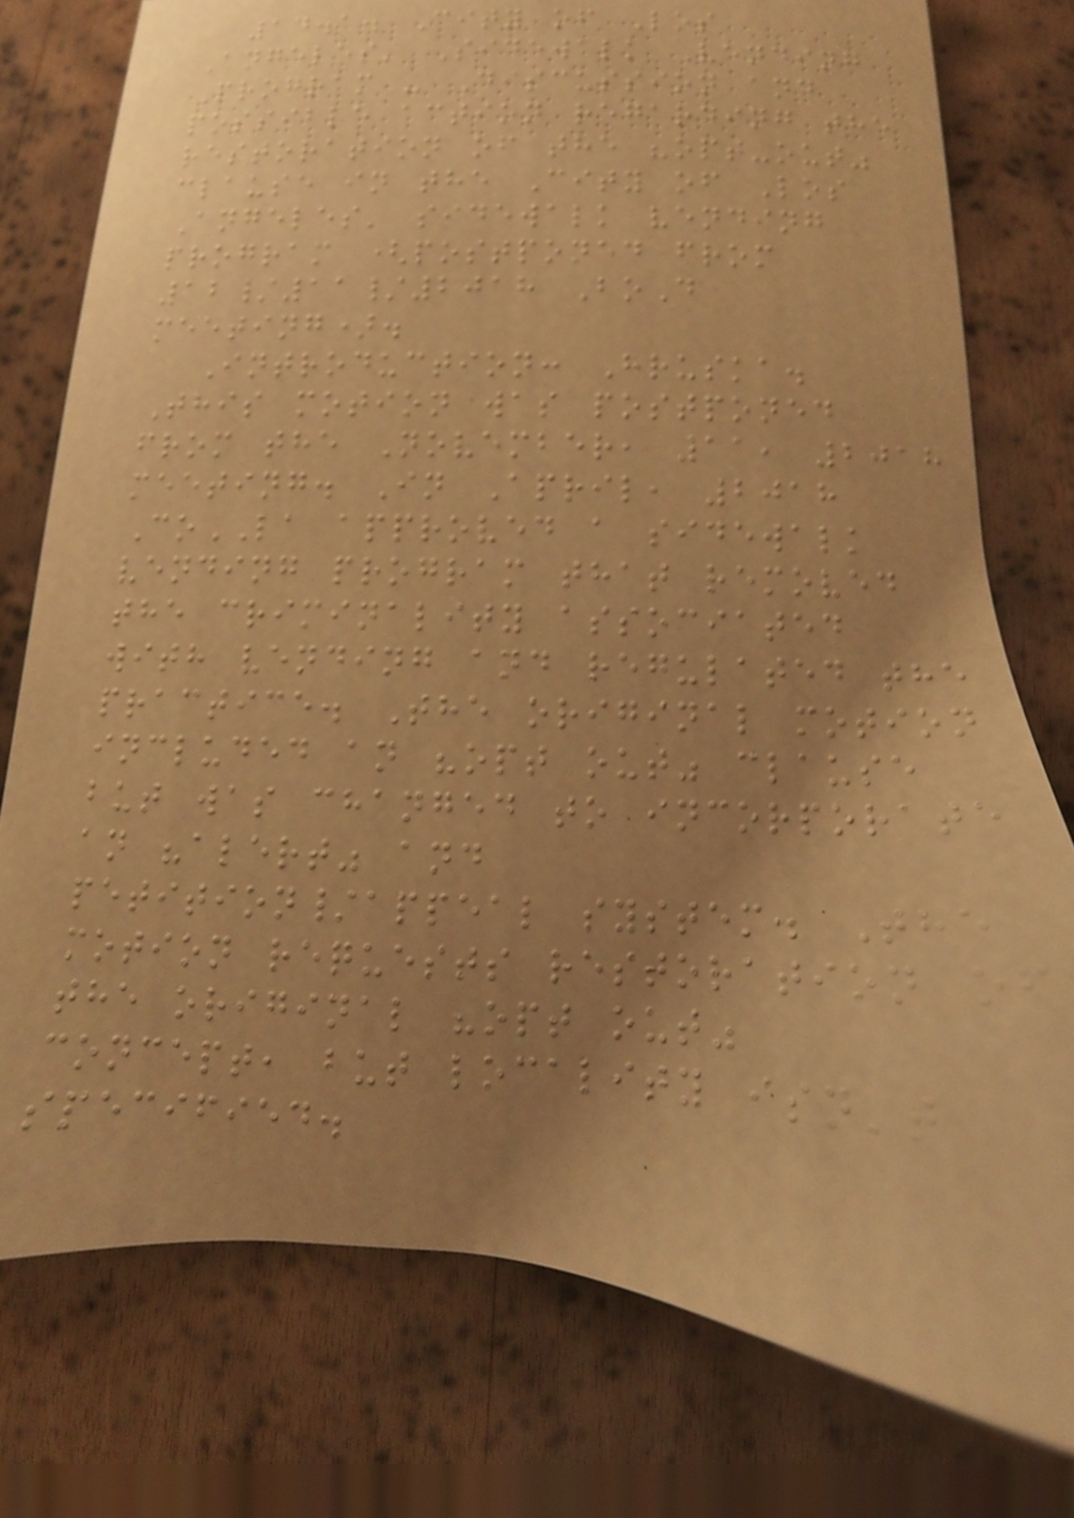14.1. City of Los
Angeles' Sidewalk Vending
Program - Discussion and
possible action regarding the
restoration of the "opt-out"
clause in the City of Los
Angeles' sidewalk vending
program (postponed from
12/11/2018 BoD
meeting).
Introduction: Hruska.
This motion was postponed
from the November, 11, 2018
meeting. In April, 2018
CoLA approved a sidewalk
vending program that removed
the criminality associated
with vending and regulated the
practice. The original motion
included an "opt out" clause
but was changed to incorporate
an "alert" and
petition/appeal system. The
motion requests restoration of
the original "opt out"
concept, but locality isn't
specified.
